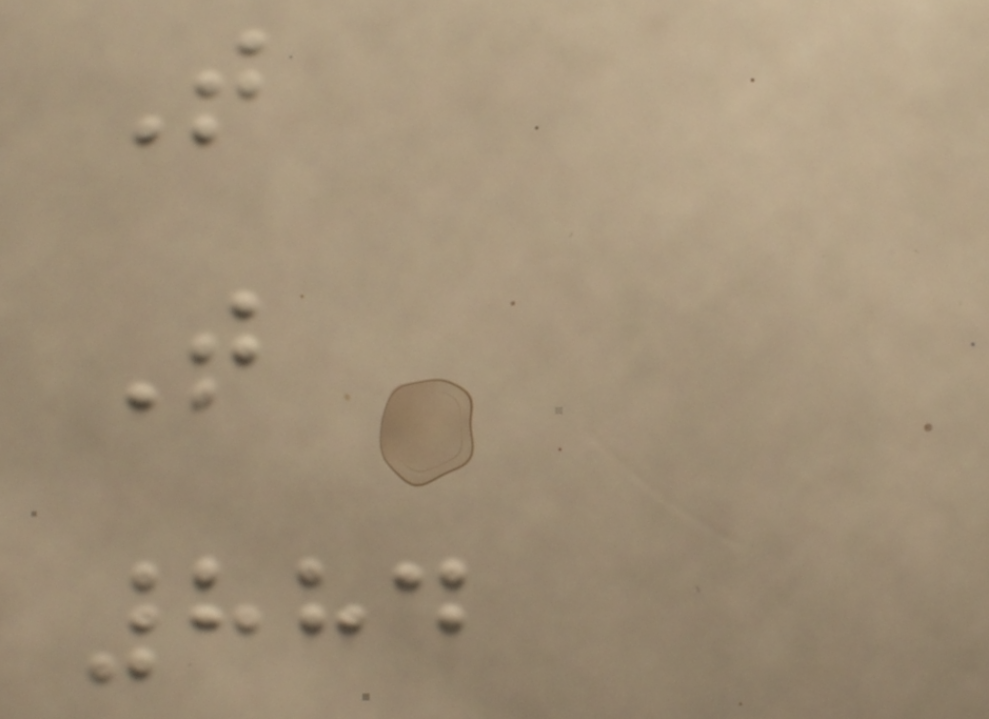T
T
884
